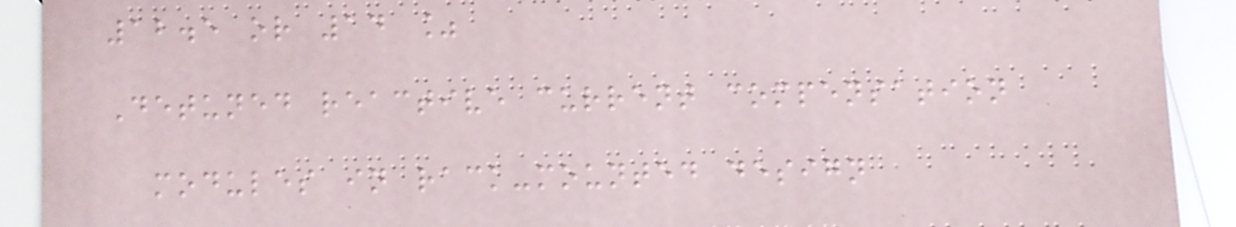12.5 or 14 %
Detuned reactive current compensation
modules in rack-mounted design
